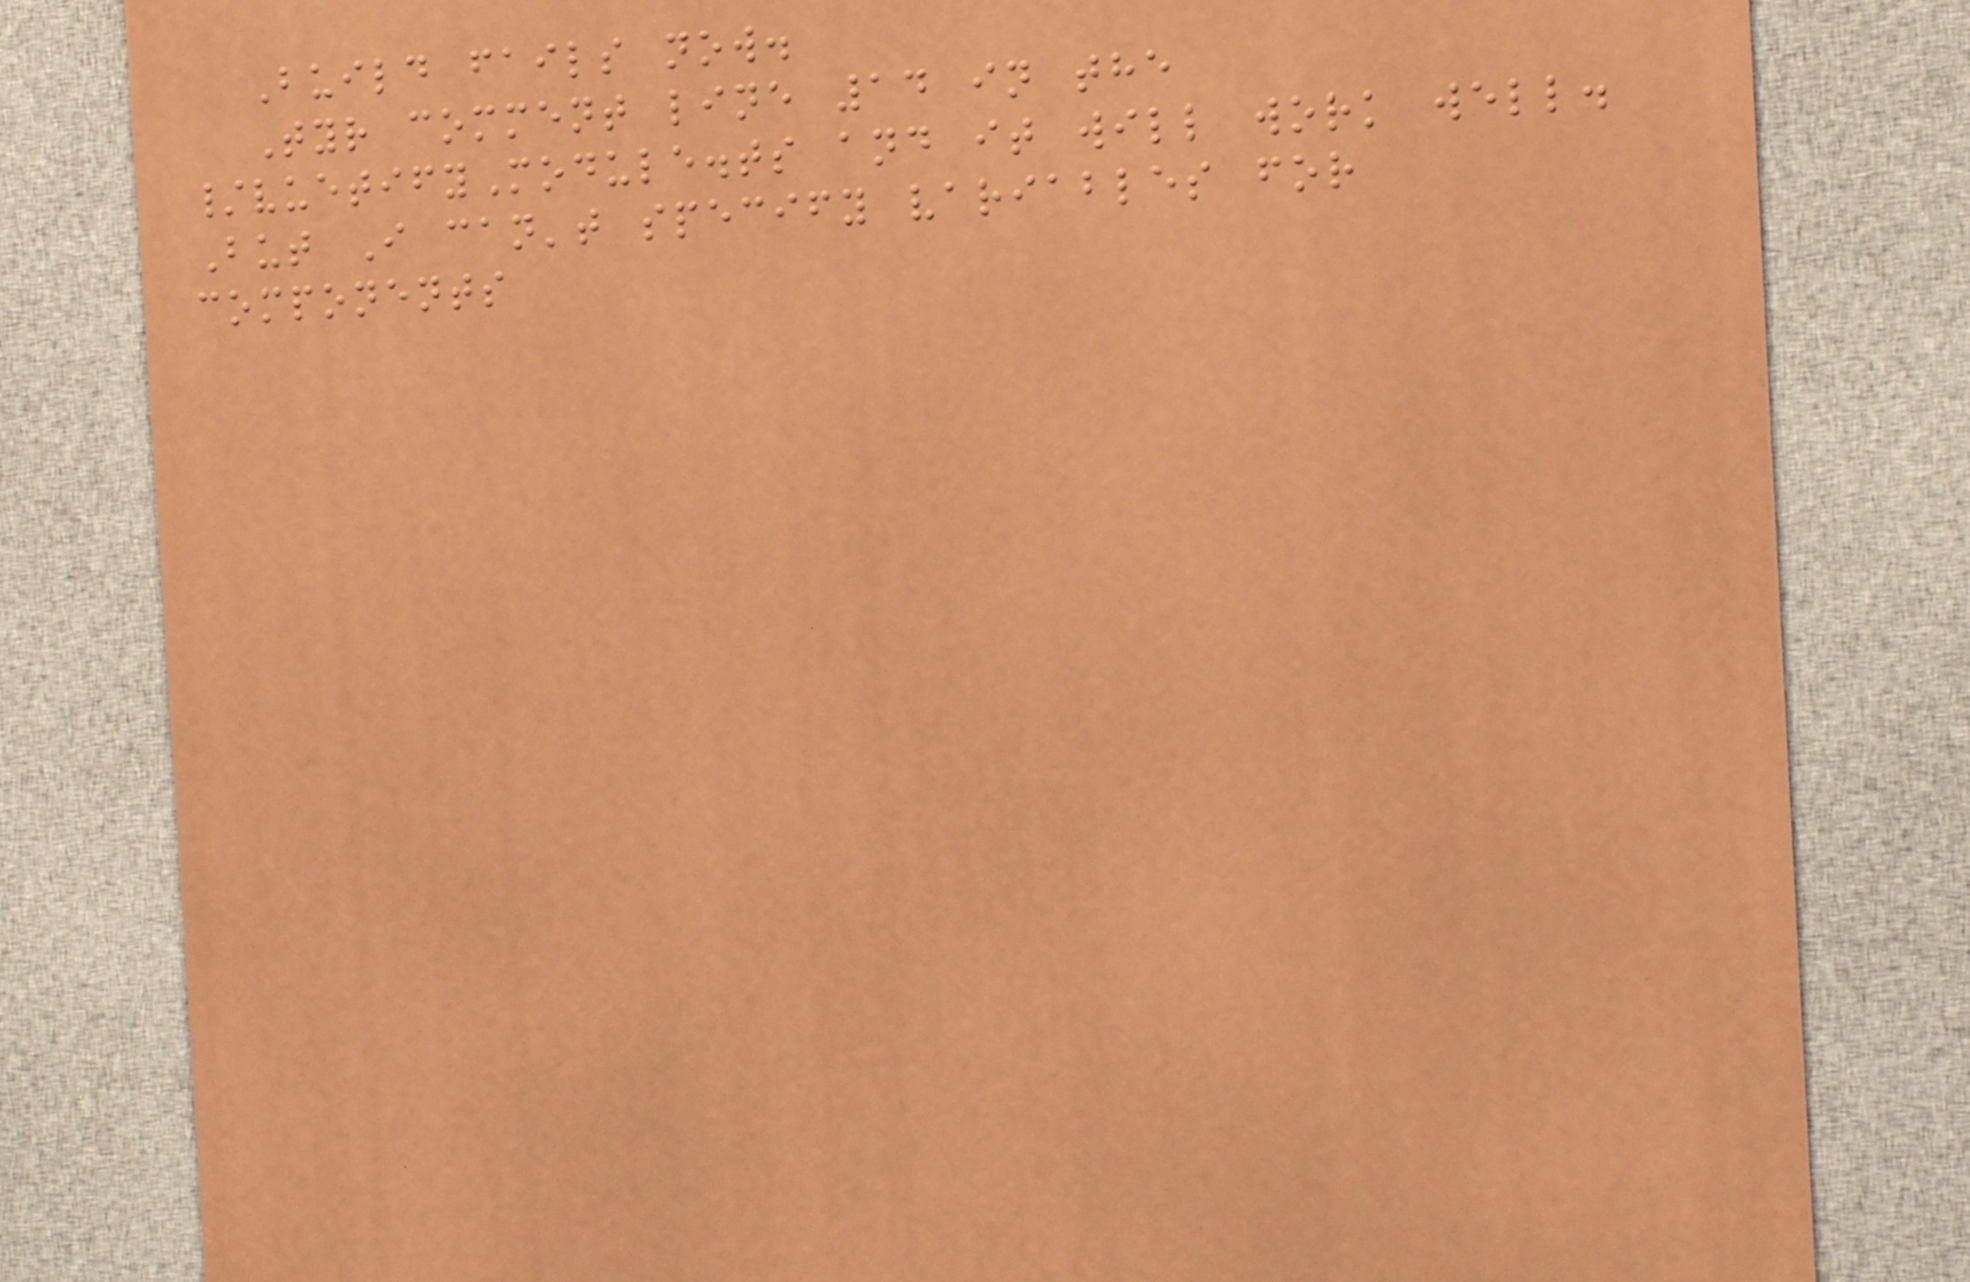Build fails now.
Tyr comment line 14 in the
/vuetifyModule.ts and it will work well.
But I can't specify variables for
components
